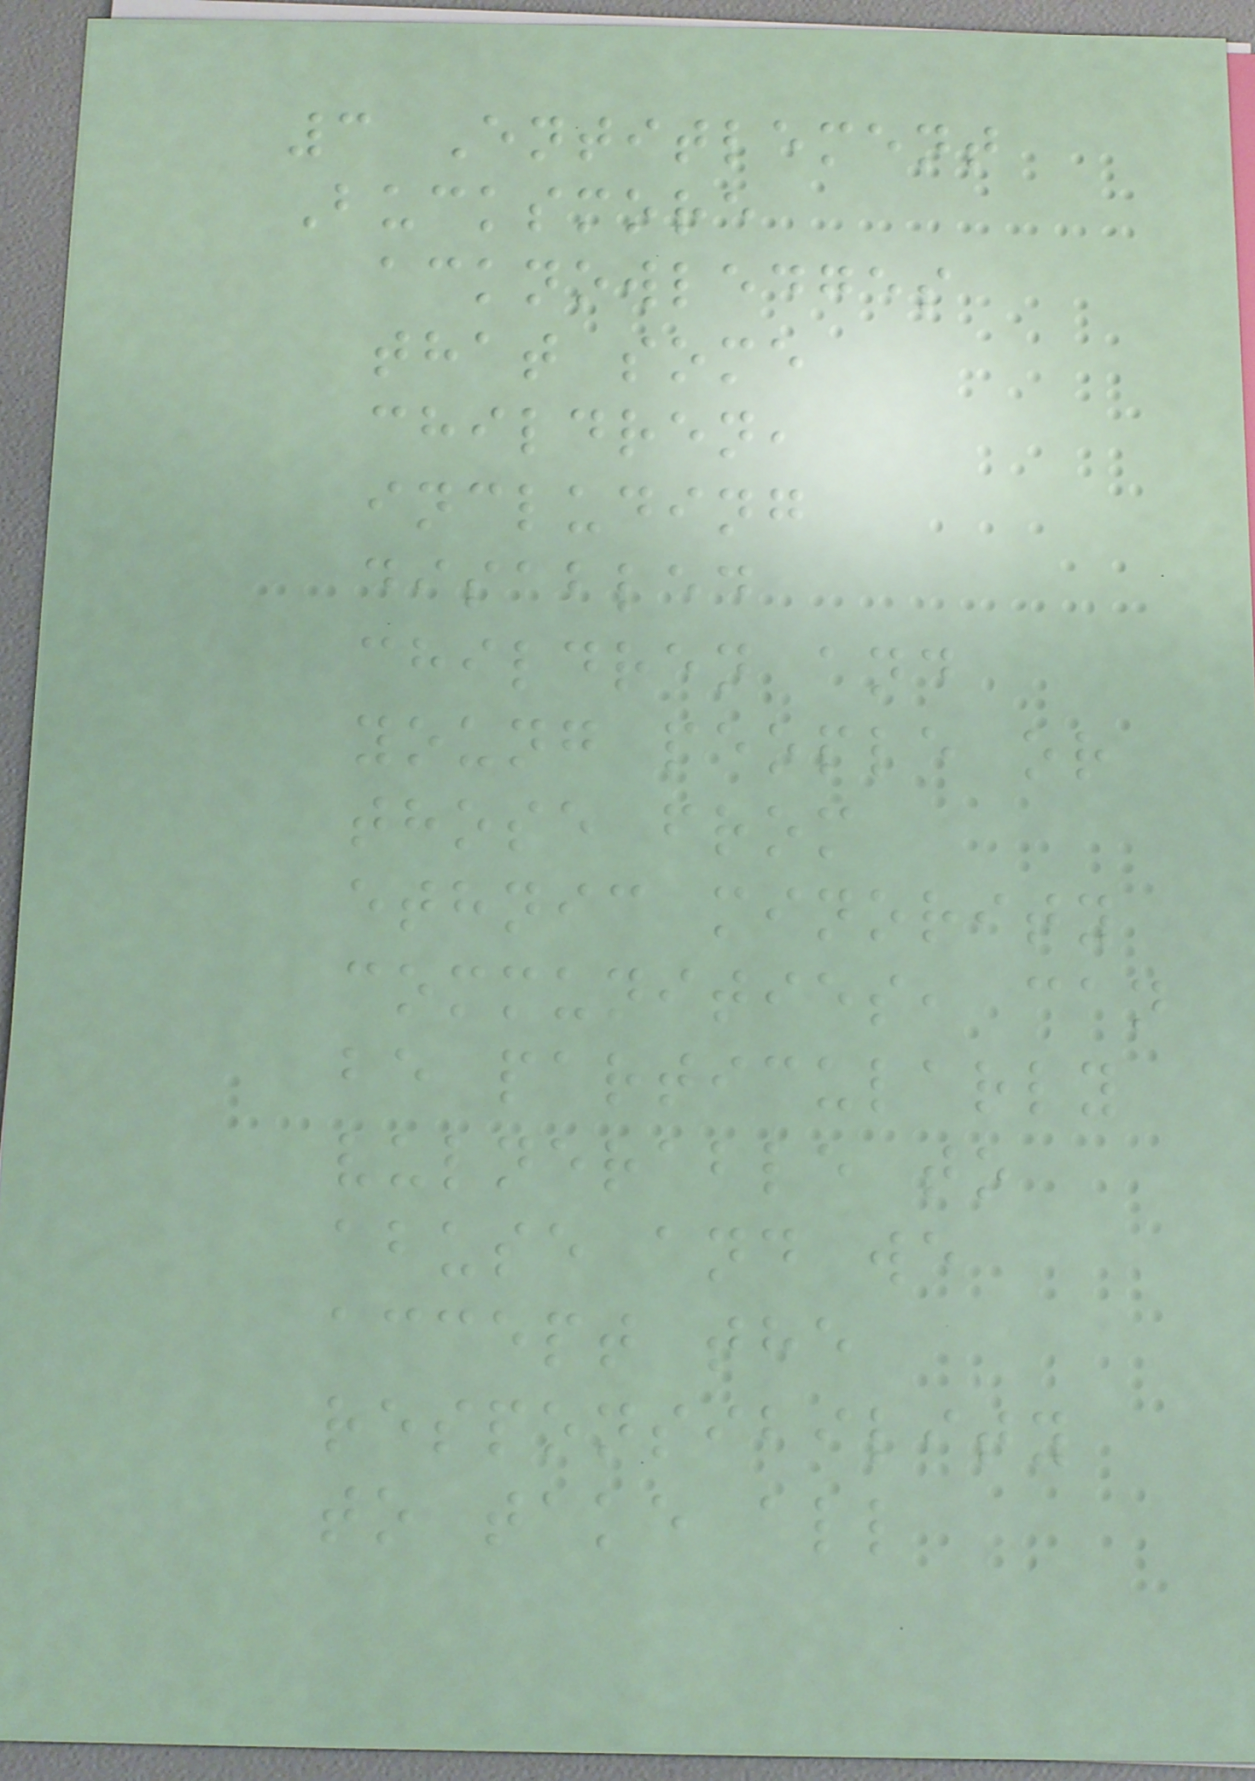3 Entitlement
Bucksmore
acknowledges
that some
children,
including
disabled
children and
young people or
those from
ethnic minority
communities, can
be particularly
vulnerable to
abuse and we
accept the
responsibility
to take all
